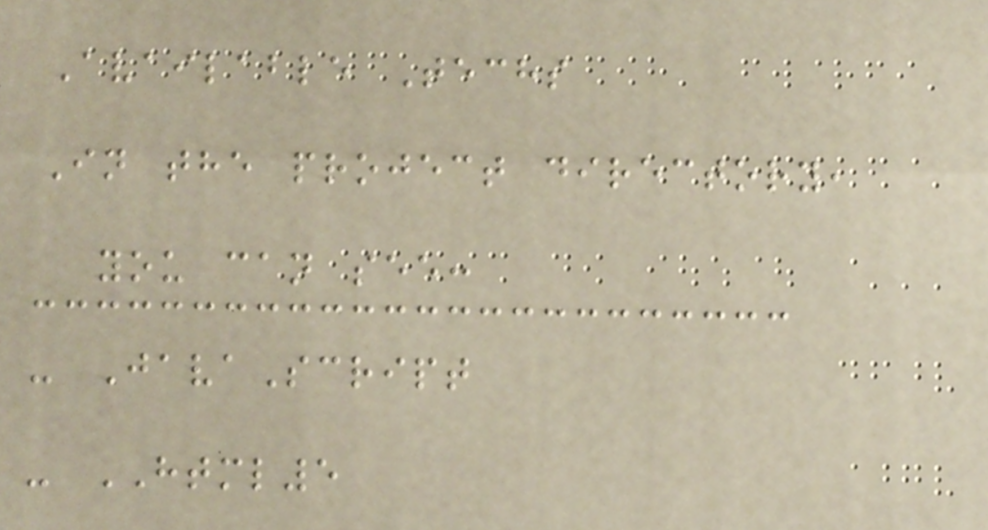Available Techs
In the project directory,
you can see:
- JavaScript
- HTML5
